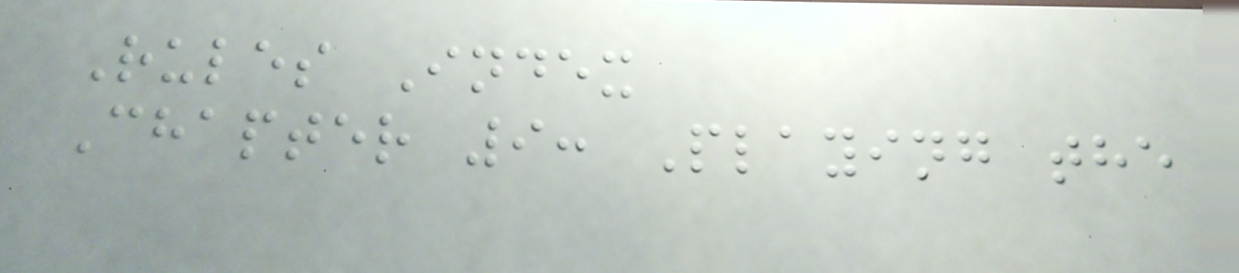Rules Index
Chapter 9: Playing the
